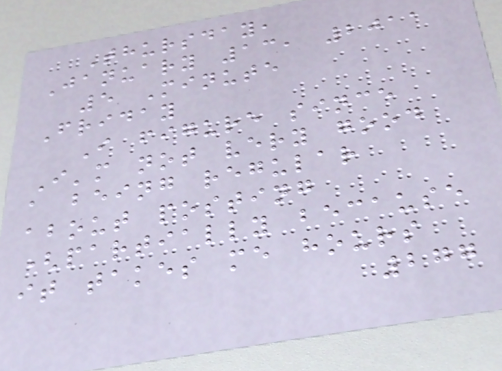Thursday,
January 13, 2011
5 Minute
Friday
I figure since
I'm not very good
a being regular
about posting
(partially because
it takes me hours
277
